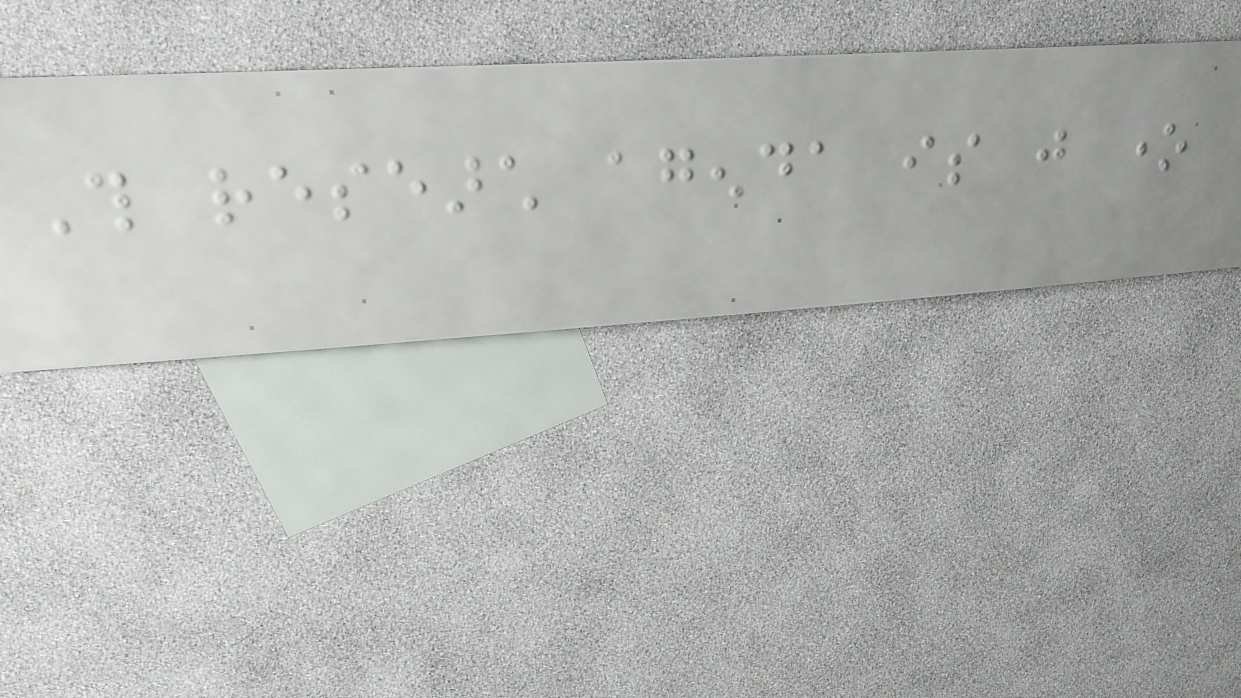This research agenda is just one
